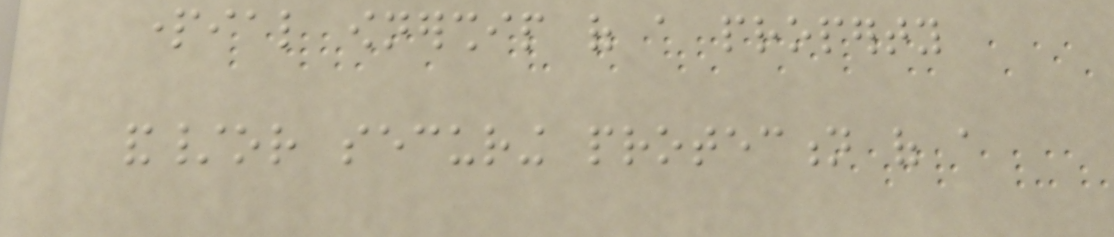partial ownership of a property
and/or securing protection of a
